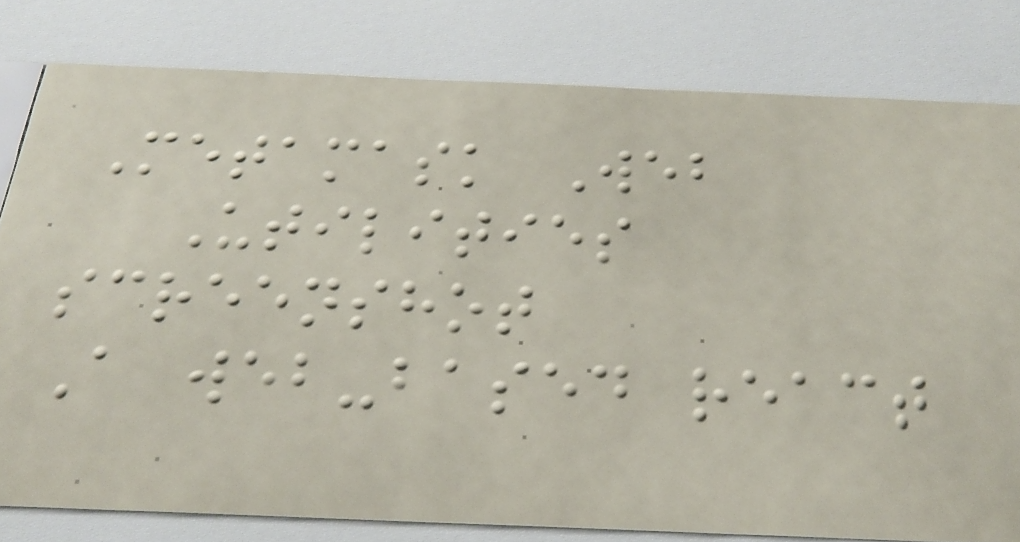Metamask Web
Utilities
screenshot
A web-based react
